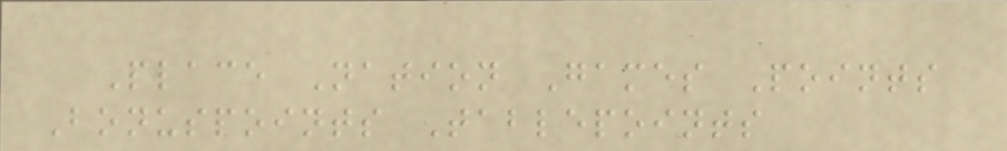Place Nation Games Points
Bonuspoints Tablepoints
